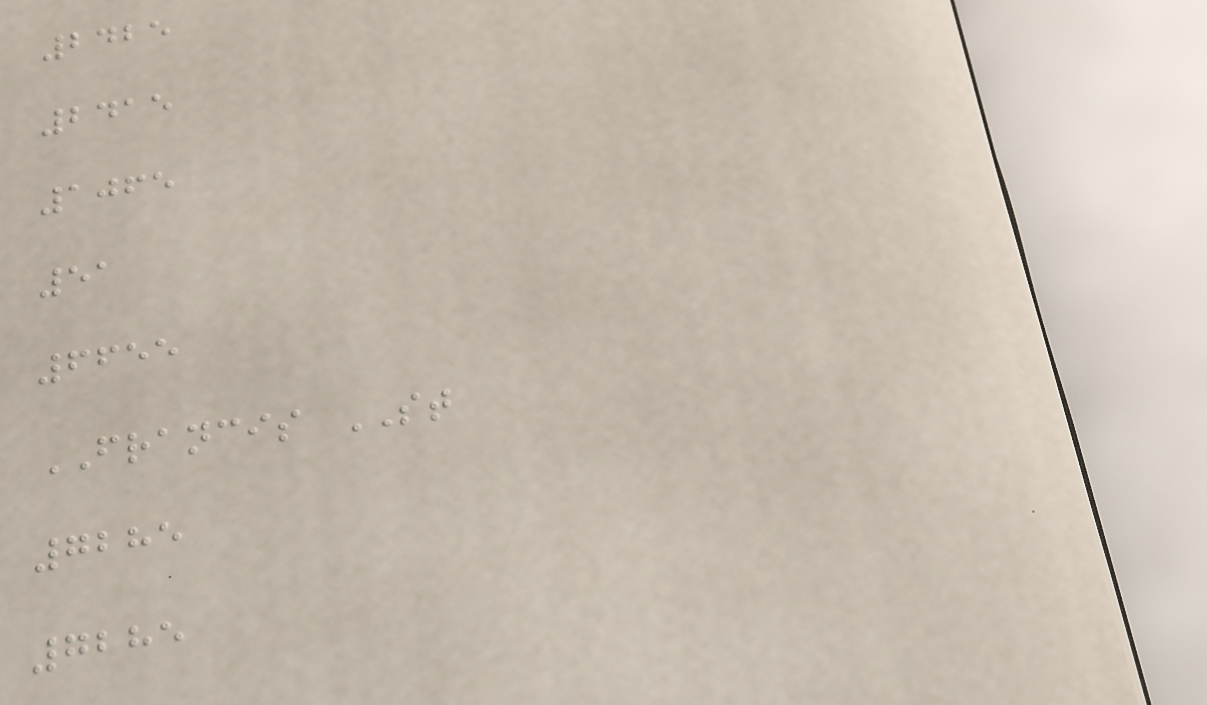2425
2415
1065
51
6655
FRANCIS ST
7285
7285
